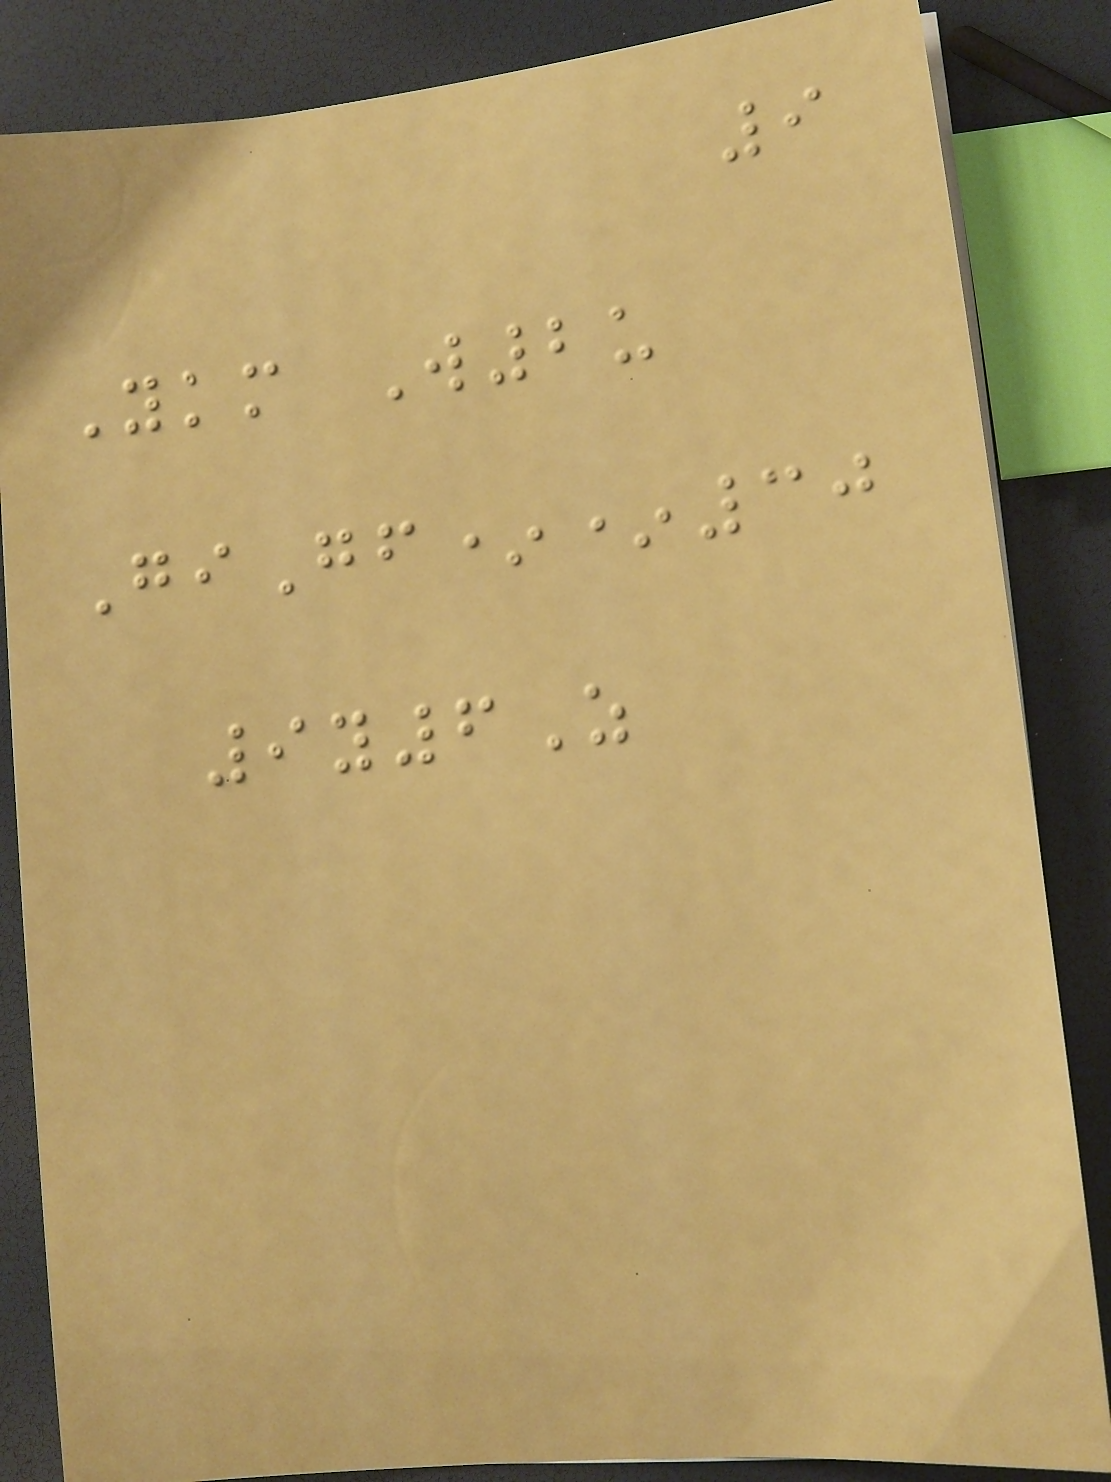9
Ykm W2u
GiGf**30
9y6Z
